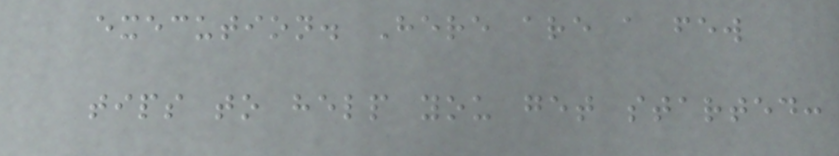execution. Here are a few
tips to help you get started:
